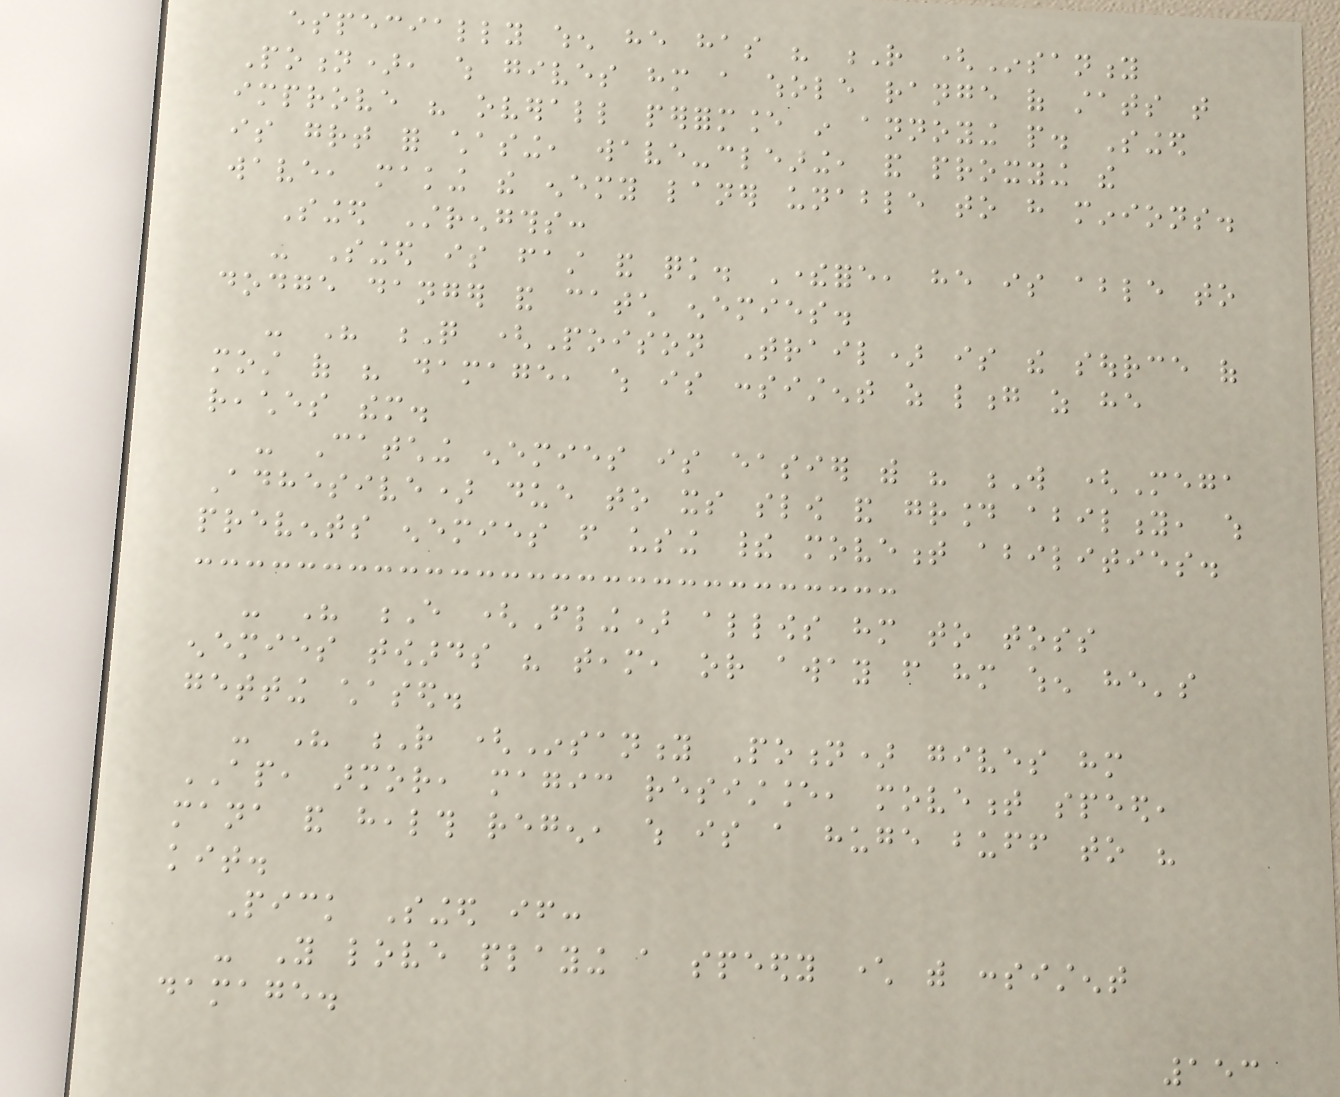especially when he has his R (Insanity
Potion), which gives him a whole range of stats that
improve his overall performance in annoying people. Singed
is great for chasing, wave-clearing, and proxying the
wave, making the enemy laner unable to have minions.
Singed Strengths:
- Singed is fast and quick. Therefore, he is able to
dodge danger and catch enemies.
- His Q (Poison Trail) is the source of
most of his damage, which is consistent as long as he
reaches them.
- Catching enemies is easier with his W (Mega
Adhesive) due to its slow and ground ability, which
prevents enemies from using their movement abilities.
- His E (Fling) allows him to toss
enemies towards his team, or away from him when he's
getting chased.
- His R (Insanity Potion) gives him
AP, armor, magic resistance, movement speed,
mana and health regen, which is a huge buff to his
kit.
Pick Singed if:
- You love playing a speedy character with consistent
damage.
153
